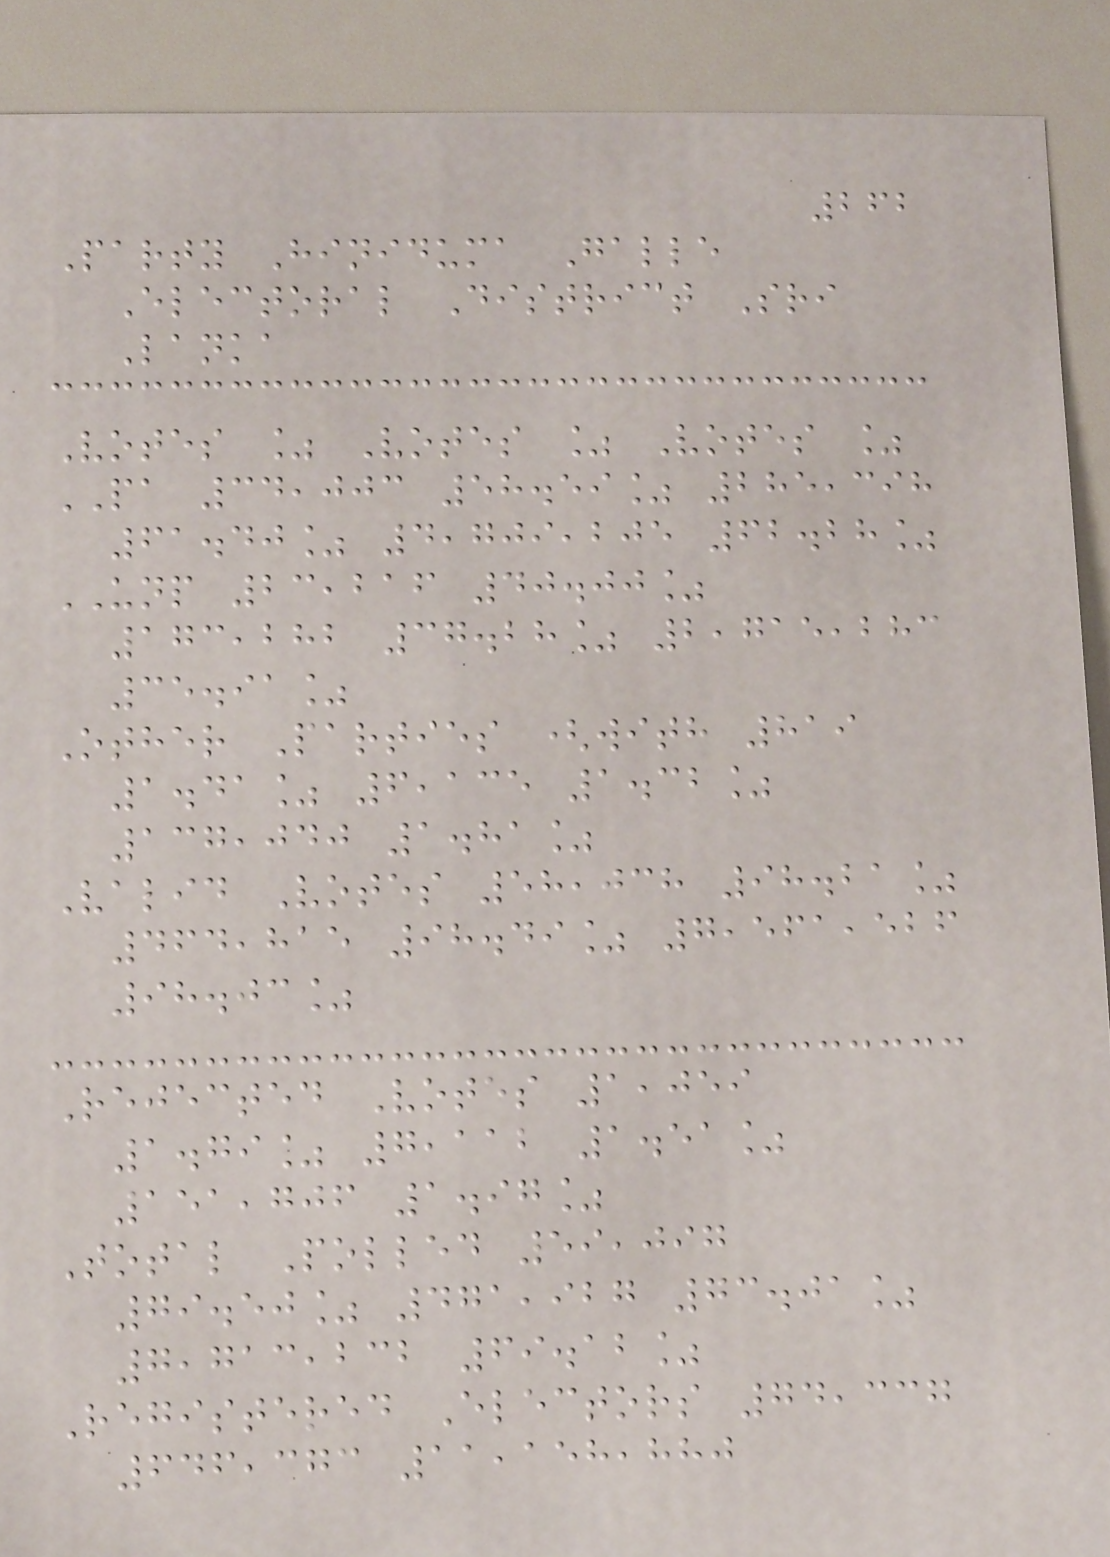262
Party Hiniduma Galle
Electoral District Sri
Lanka
Votes % Votes % Votes %
PA 34,003 58.59% 285,398
61.40% 4,709,205 62.28%
UNP 23,216 40.00%
173,282 37.28% 2,715,283
35.91%
Other Parties (with 819
1.41% 6,135 1.32%
137,040 1.81%
Valid Votes 58,038 98.21%
464,815 98.49% 7,561,526
98.03%
Rejected Votes 1,059
1.79% 7,112 1.51%
151,706 1.97%
Total Polled 59,097
79.50% 471,927 73.01%
7,713,232 69.12%
Registered Electors 74,337
646,373 11,158,880
